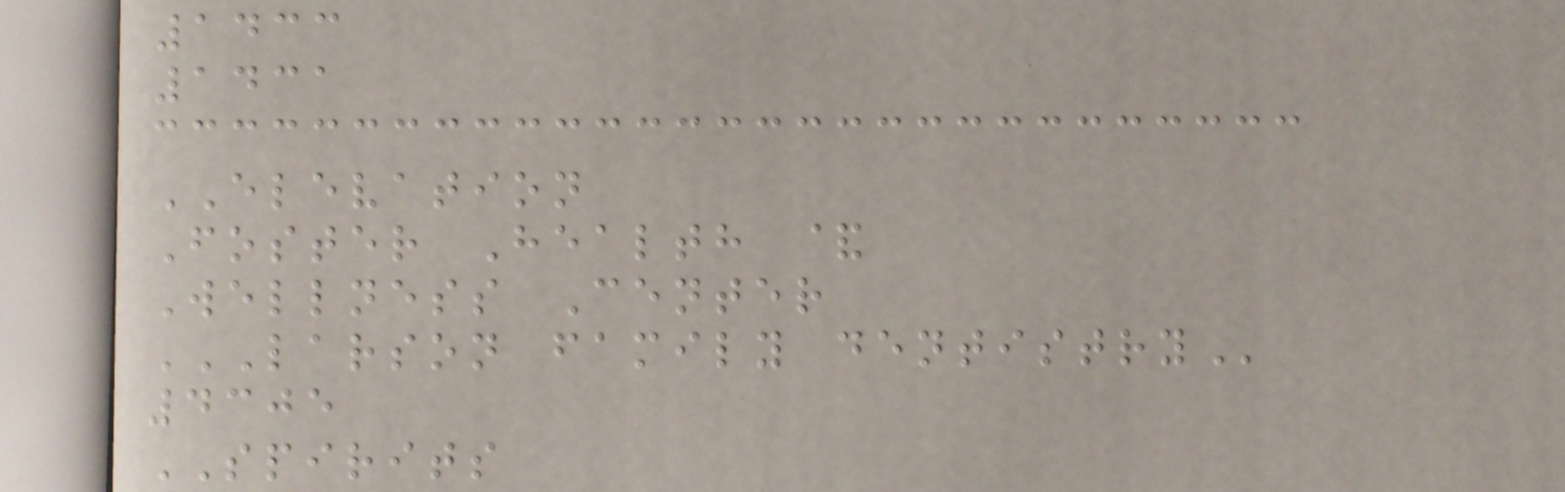1433
1431
ELEVATION
Foster Health &
Wellness Center
LARSON FAMILY DENTISTRY
4305
SPIRITS
